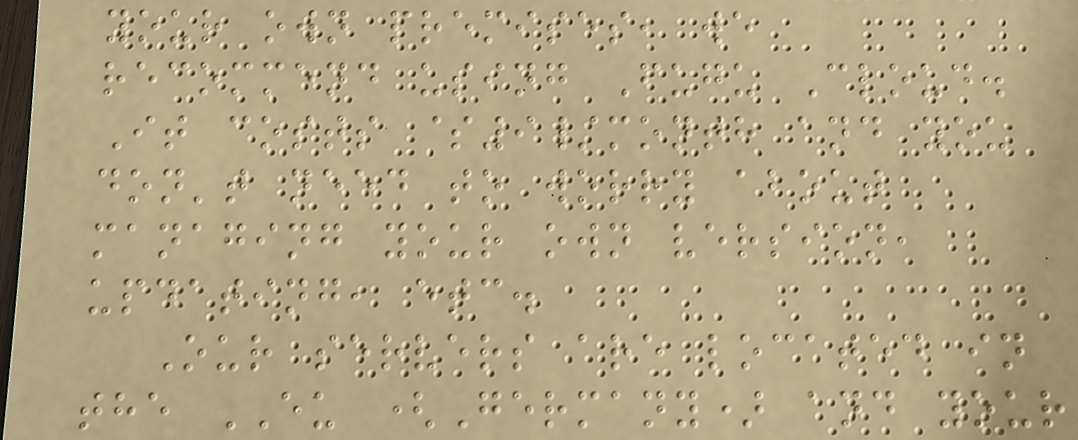your own premises, we
recommend using Fugu Cloud.
It costs $9/month and you
don't need to worry about
managing your own version,
updating, etc.
Our servers are located in
the EU (Germany) and your
